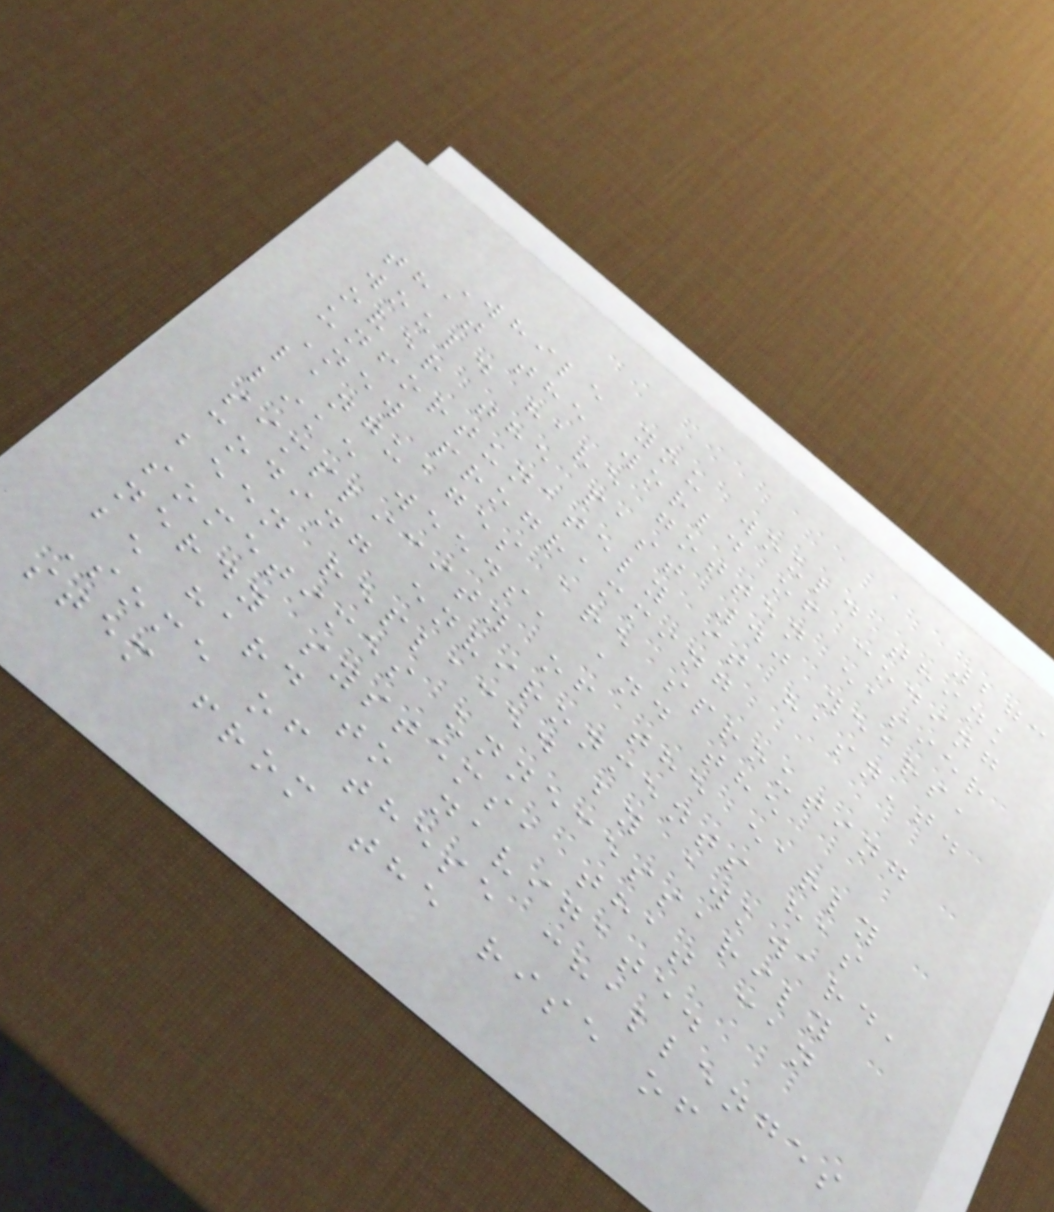273
While you would think
that the world of coding
would have gotten easier
over the past 40 years,
unfortunately it hasn't.
New programming
languages are sprouting
like weeds, and the
simplicity of the early
coding environments has
been replaced by awkward,
sometimes unnecessarily
nerdy systems, that can
be hard to navigate.
Some of these challenges
stem from the rise of
